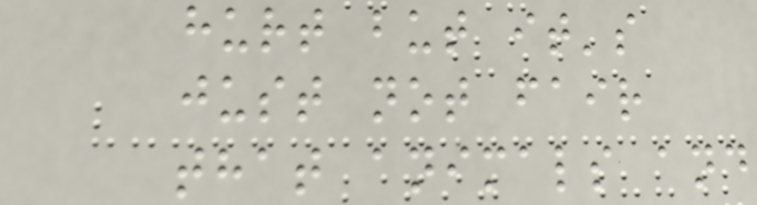hurt but it's
just not fair
that animals and
